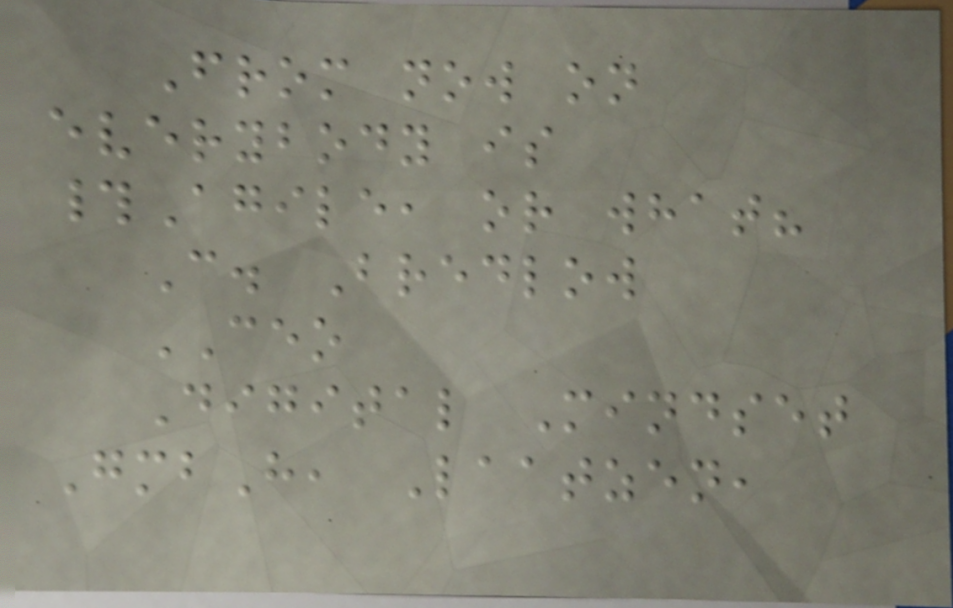From now on
everybody is
#Agile, or what?
C. Bredlow
CEO
Digital Mindset
GmbH, Laatzen,
